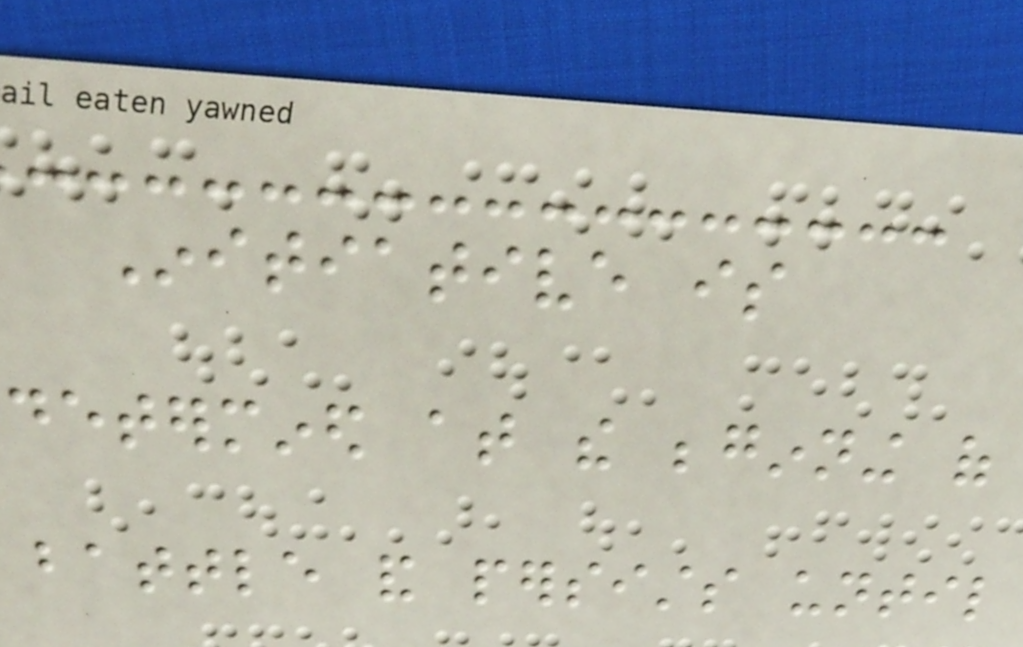Initiative is
determined at the beginning of
battle and persists until
